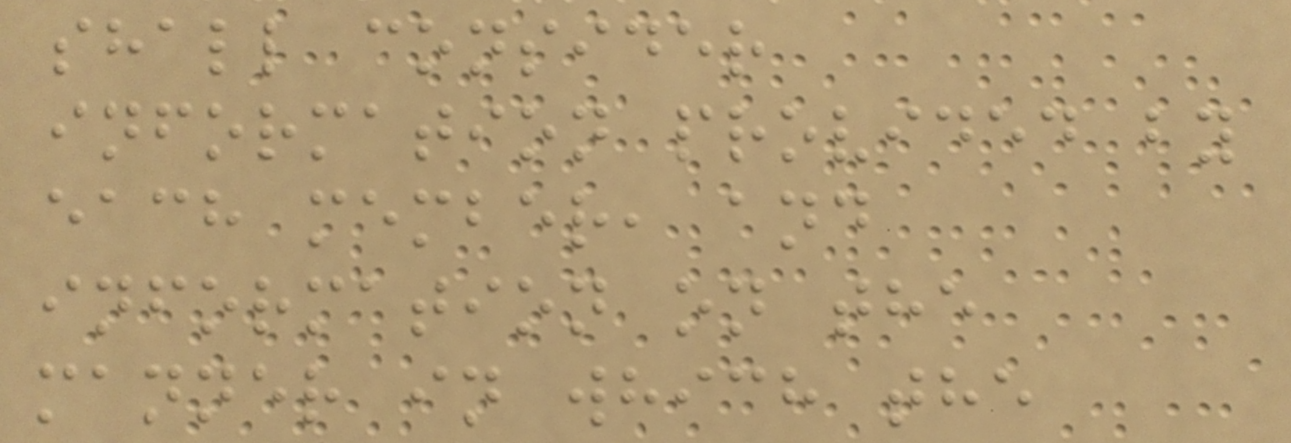shall consider
information provided by
each member, and
information on the
manner in which the
